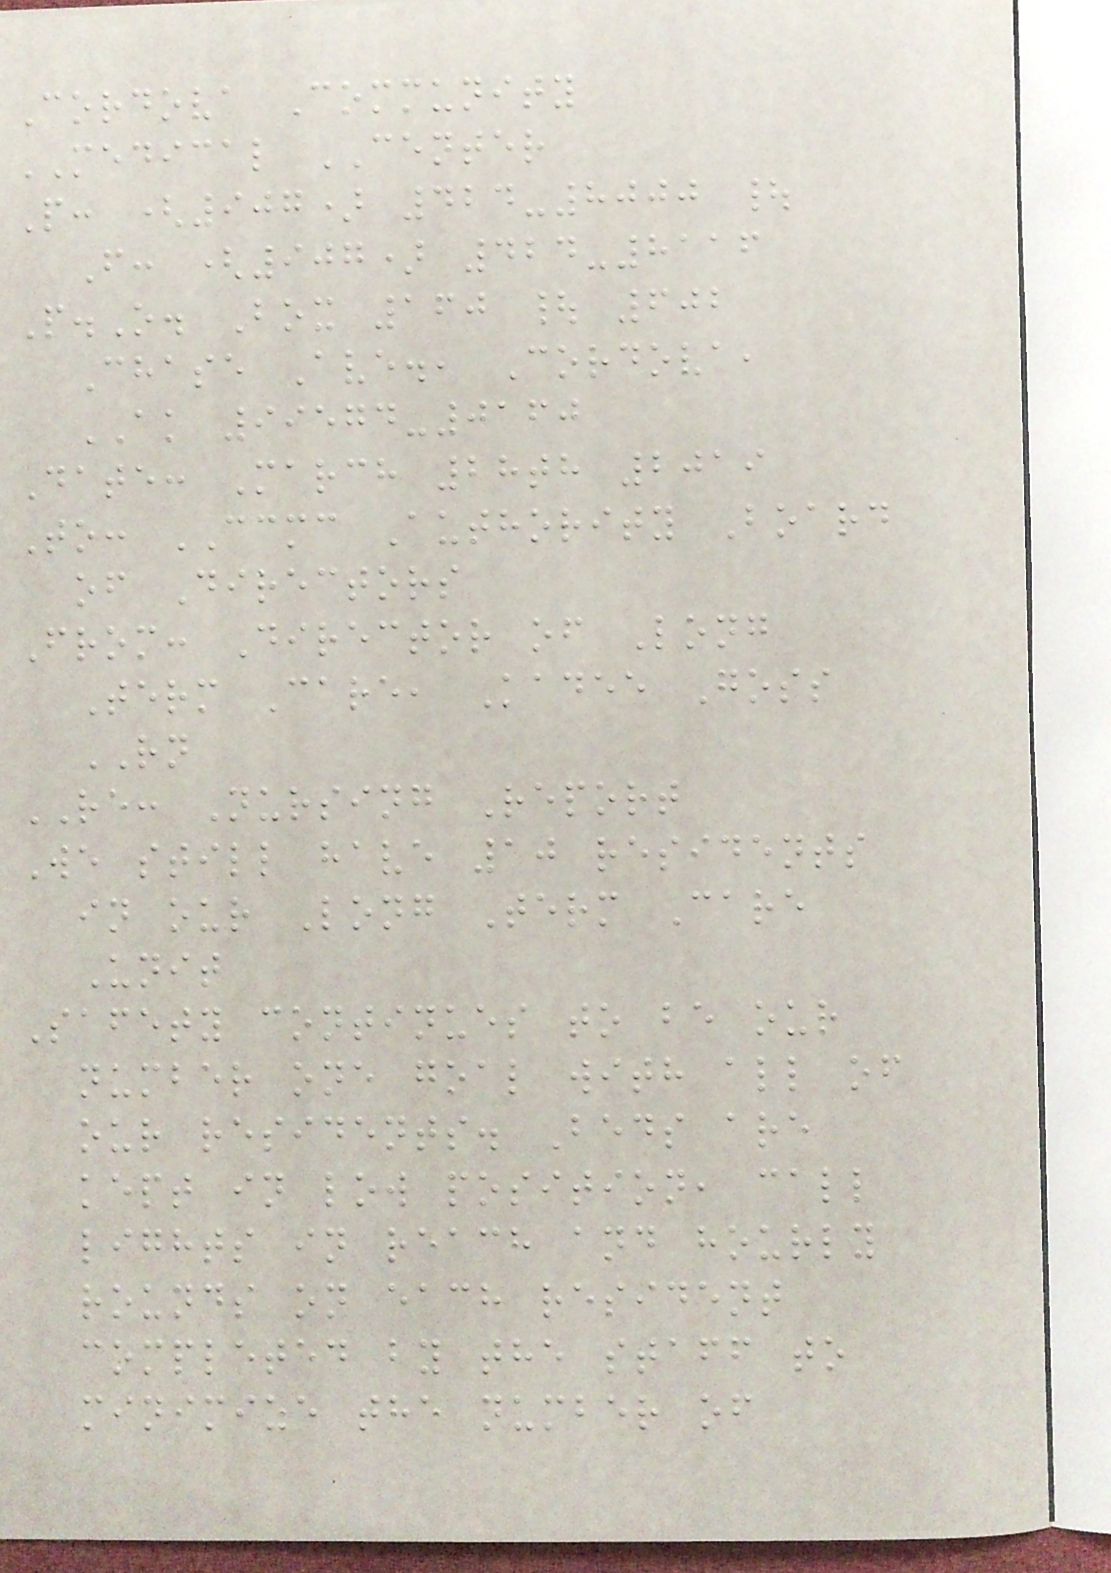Cordova Community
MEDICAL CENTER
P: (907) 424-8000 |
F: (907) 424-8116
P.O. Box 160 | 602
Chase Ave., Cordova,
AK 99574-0160
Date: March 28th 2019
To: CCMC Authority Board
of Directors
From: Director of Long
Term Care, Kadee Goss
RN
RE: Nursing Report
We still have 10 residents
in our Long Term Care
Unit
Safety continues to be our
number one goal with all of
our residents. Beds are
kept in low position, call
lights in reach and hourly
rounds on each resident
completed by the staff to
minimize the number of
